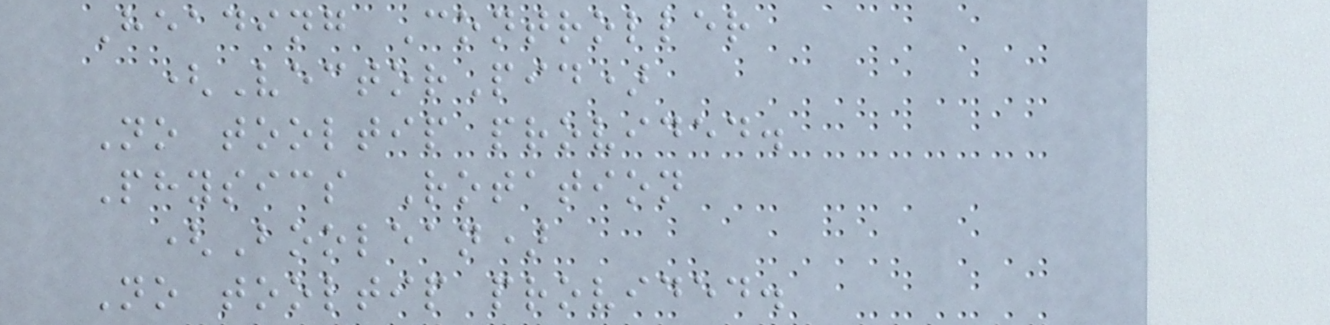Heading Controller
(VectorPid)
No tooltip provided.
Physics Rotation
(Boolean)
No tooltip provided.
